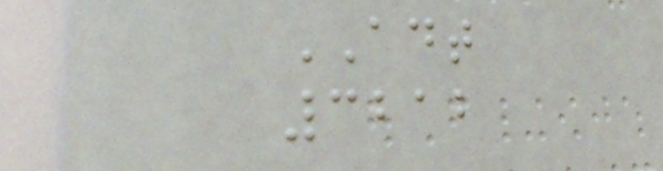ADT
3212
